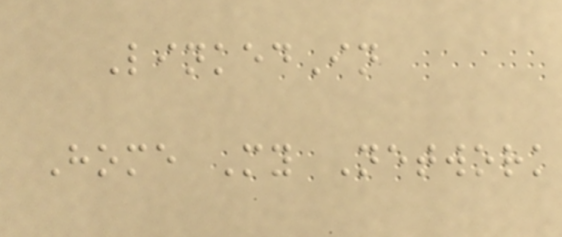LinkedIn
Home My Network
